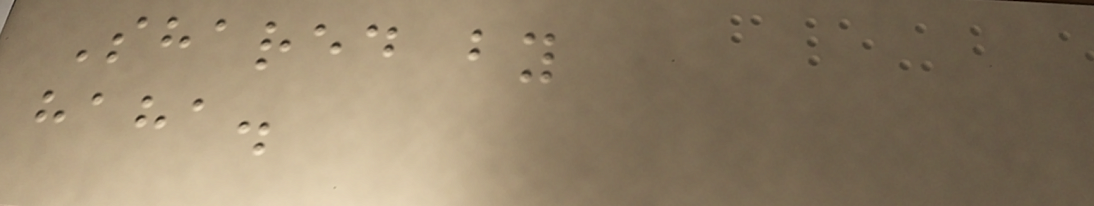Shared by
haha.
